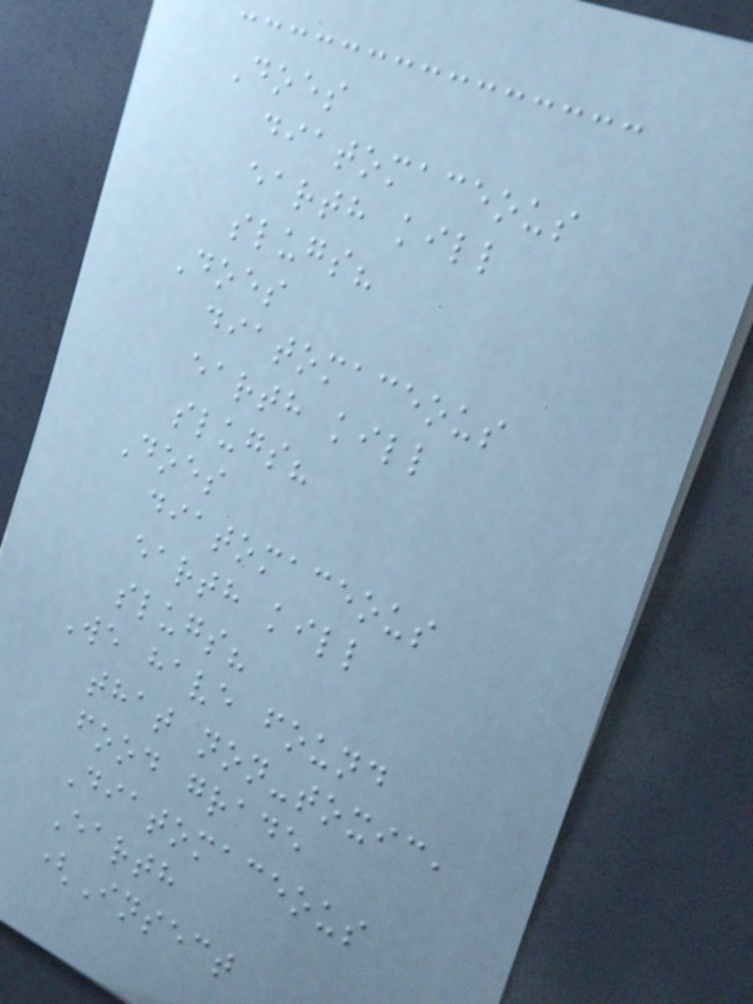Does
diatomaceous
earth kill
slugs?
Does
diatomaceous
earth kill
slugs?
Does
diatomaceous
earth kill
slugs?
We have found
that non-toxic,
food grade
Diatomaceous
Earth
(Insect
